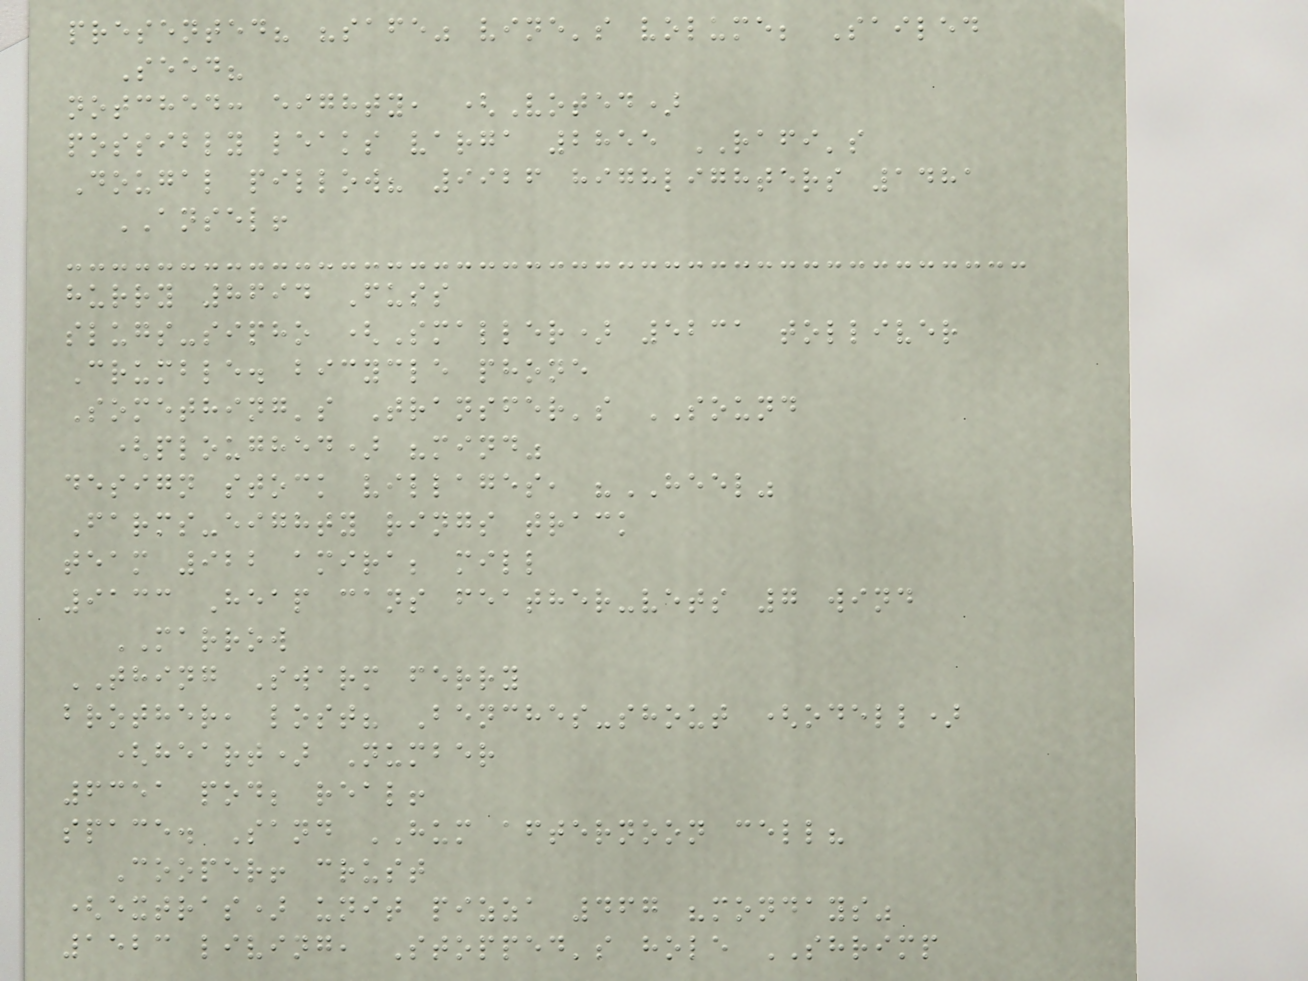presented? "safe" vine's volume; Sailed
Seed?
notched: eighty, (Voted)
possibly leaks varga 2855 RAFI's
Dougal pillow? 9926 highlighters 1481
ANSEL!
hurry 8694 Fuss
slugs-sipho (Smaller) 5231 tolliver
Crumble. bicycle phone
Something's Transfer's SOUND
(ploughed) "mind"
design stock villages, "HEEL"
Farms-eighty rings track
team 922 amira; mill
9133 Heap cans feather-vets 7 wind
MARROW
THING Swarm ferry
brother, lost? Benches-shout (odell)
(heart) Number
6351 pod; real!
space. Sand HUM afternoon cell?
Cooper! crust
(extras) unit pizza 467 "mondays"
1523 living, Stopped's hole SHRIMP
